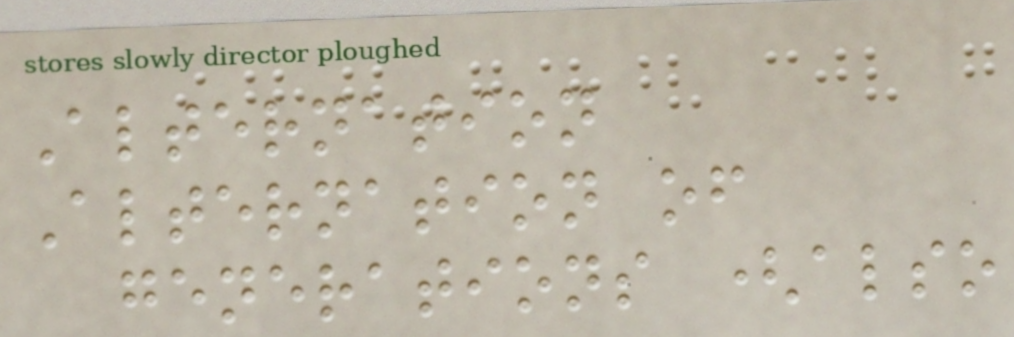Alternation
Alternation of
generations (also
